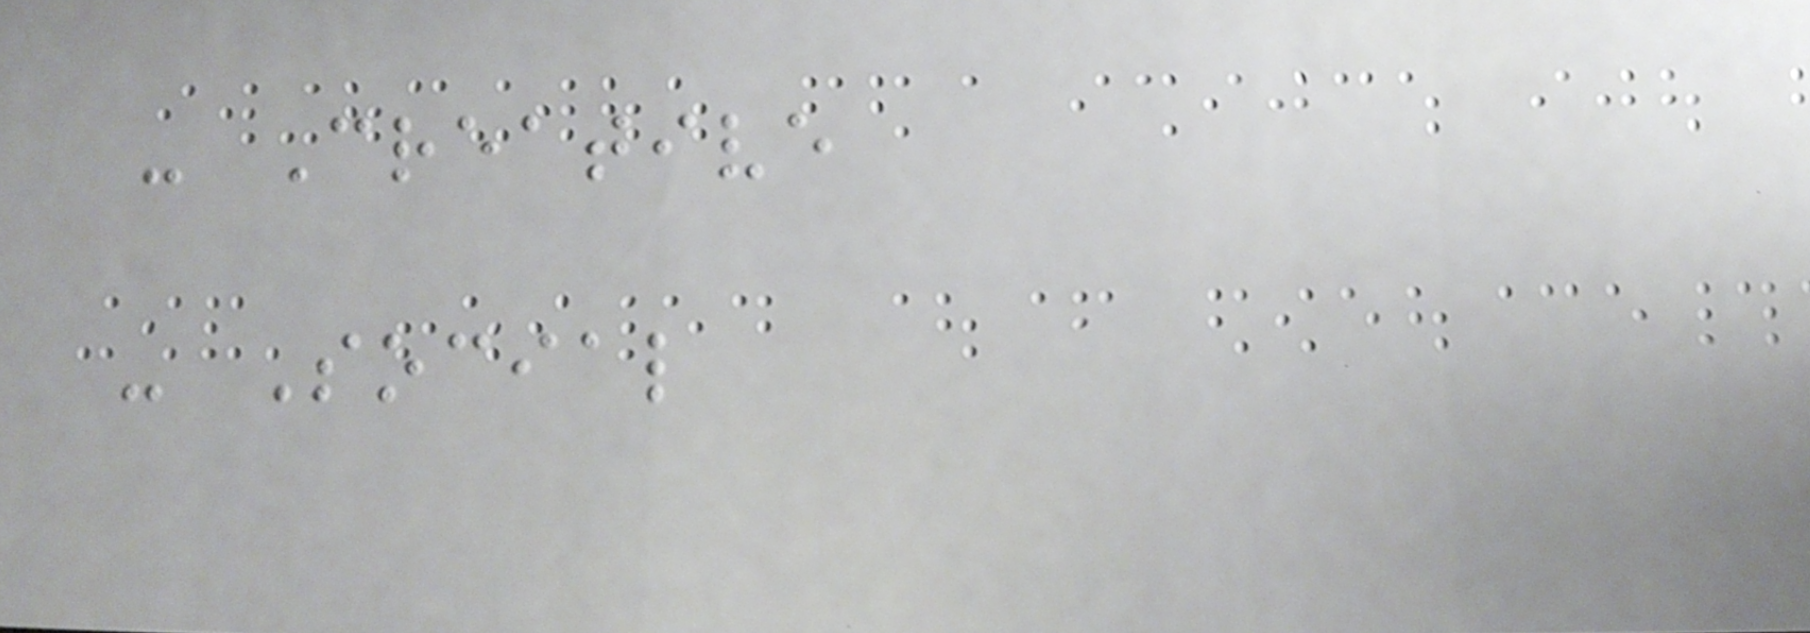- Creative
- Social
